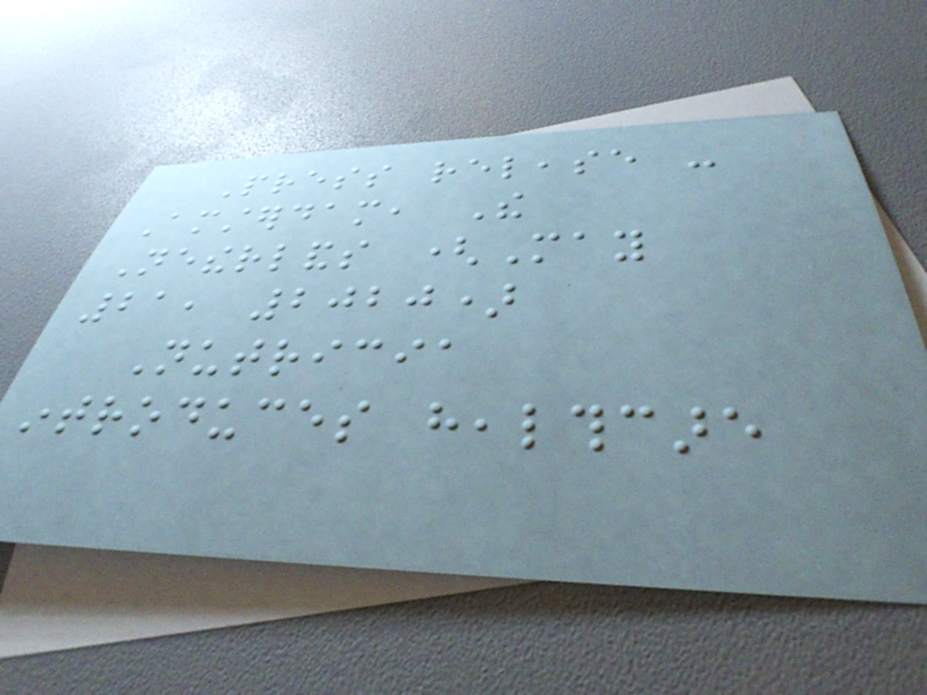Press release -
Amsterdam, The
Netherlands (May
21, 2020)
Nutricia
introduces healthcare
